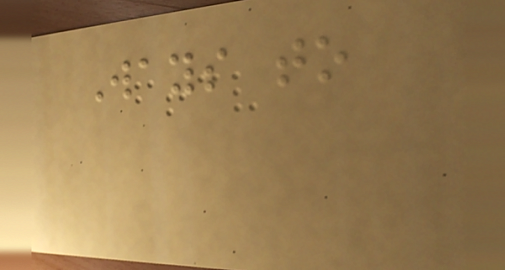Ways to
